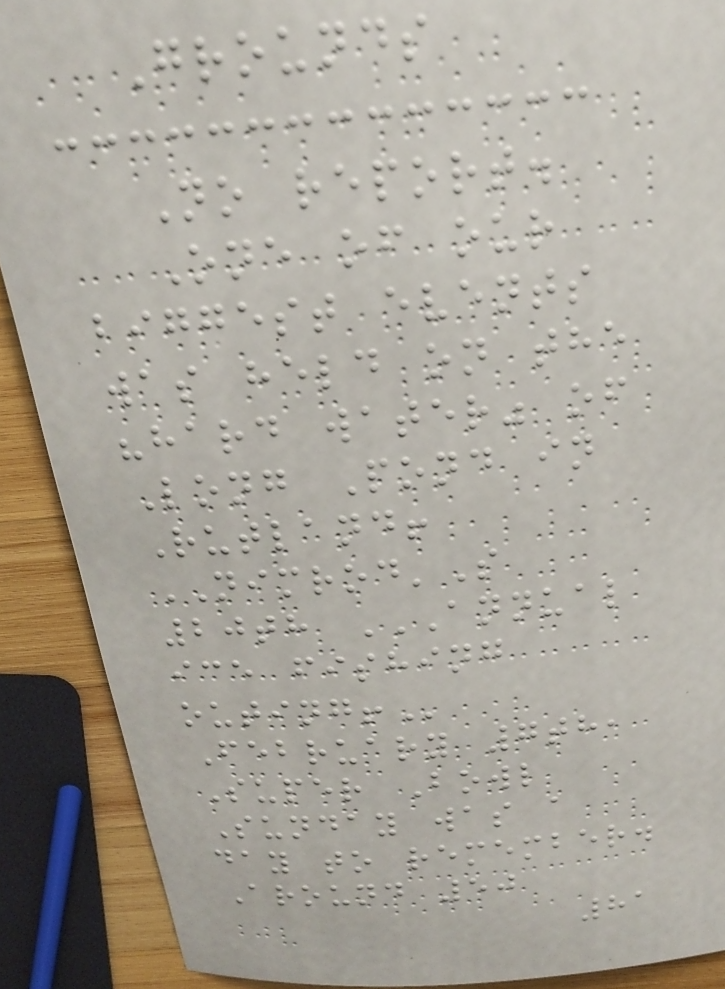Grounds
No report.
One of our
biggest events
was held on the
"hard water" of
Long Pond in
Rutland!
NIMROD'S
20th ANNUAL
ICE FISHING
OUTING!
February 7th,
Super Bowl
Sunday was a
day to remember.
Around 50
81
